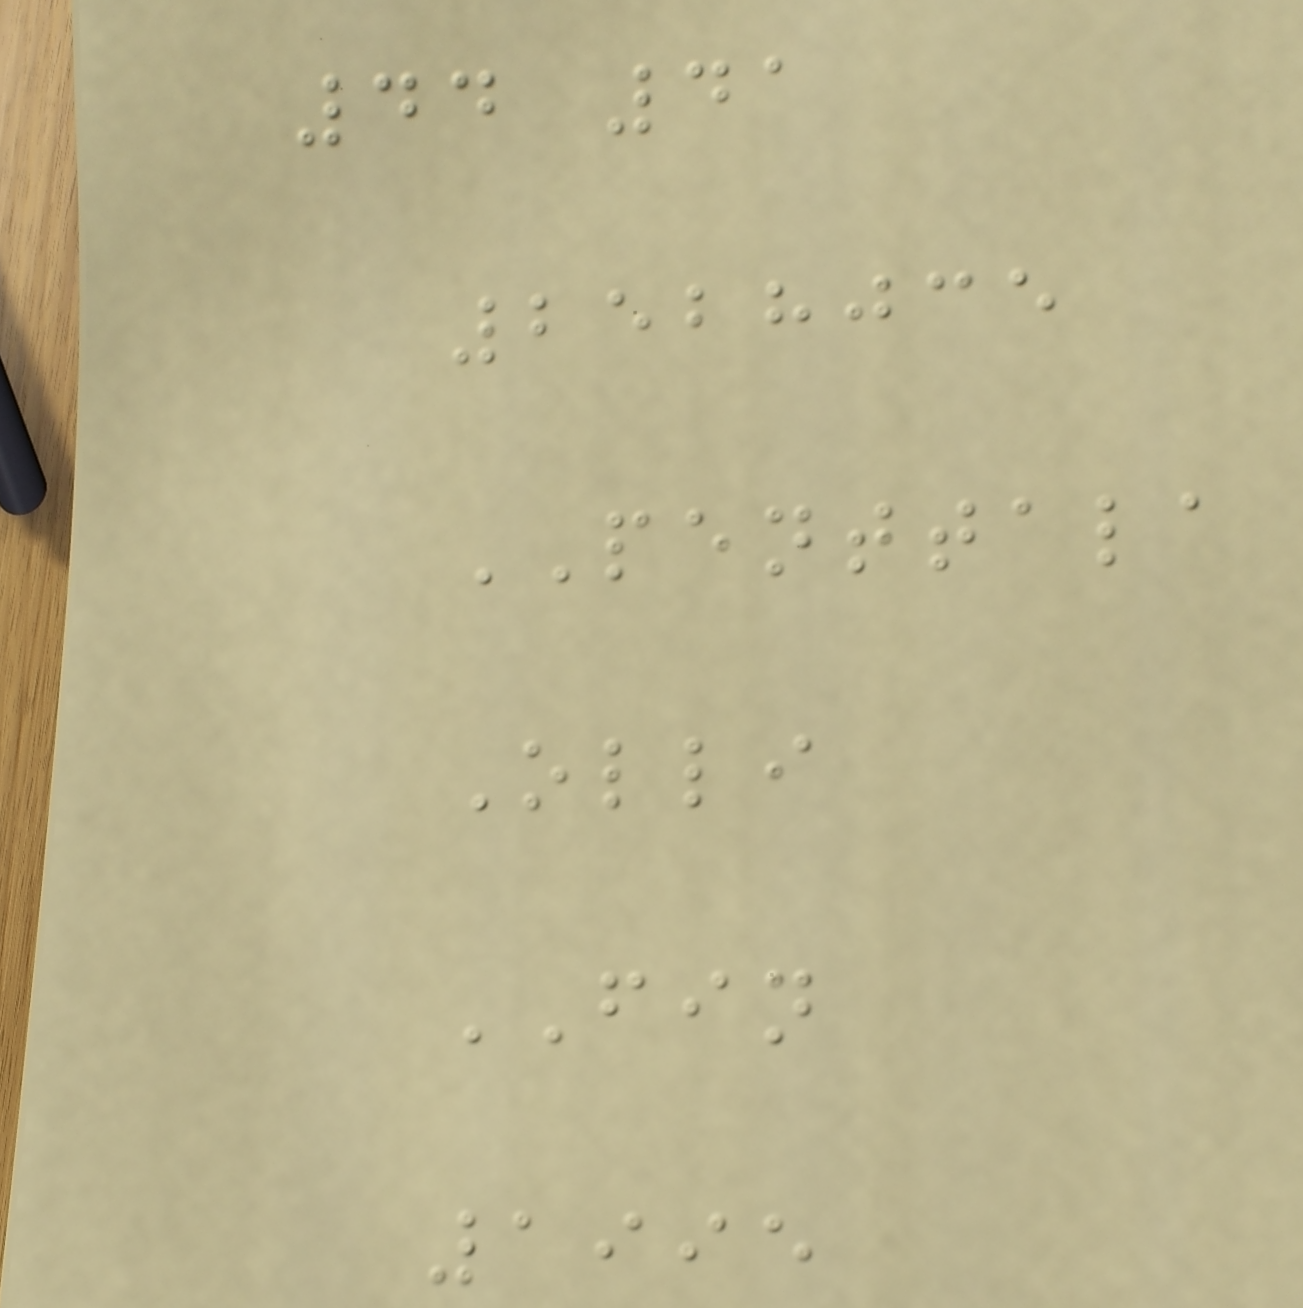44 41
2528035
PENTTALA
Olli
FIN
1995
